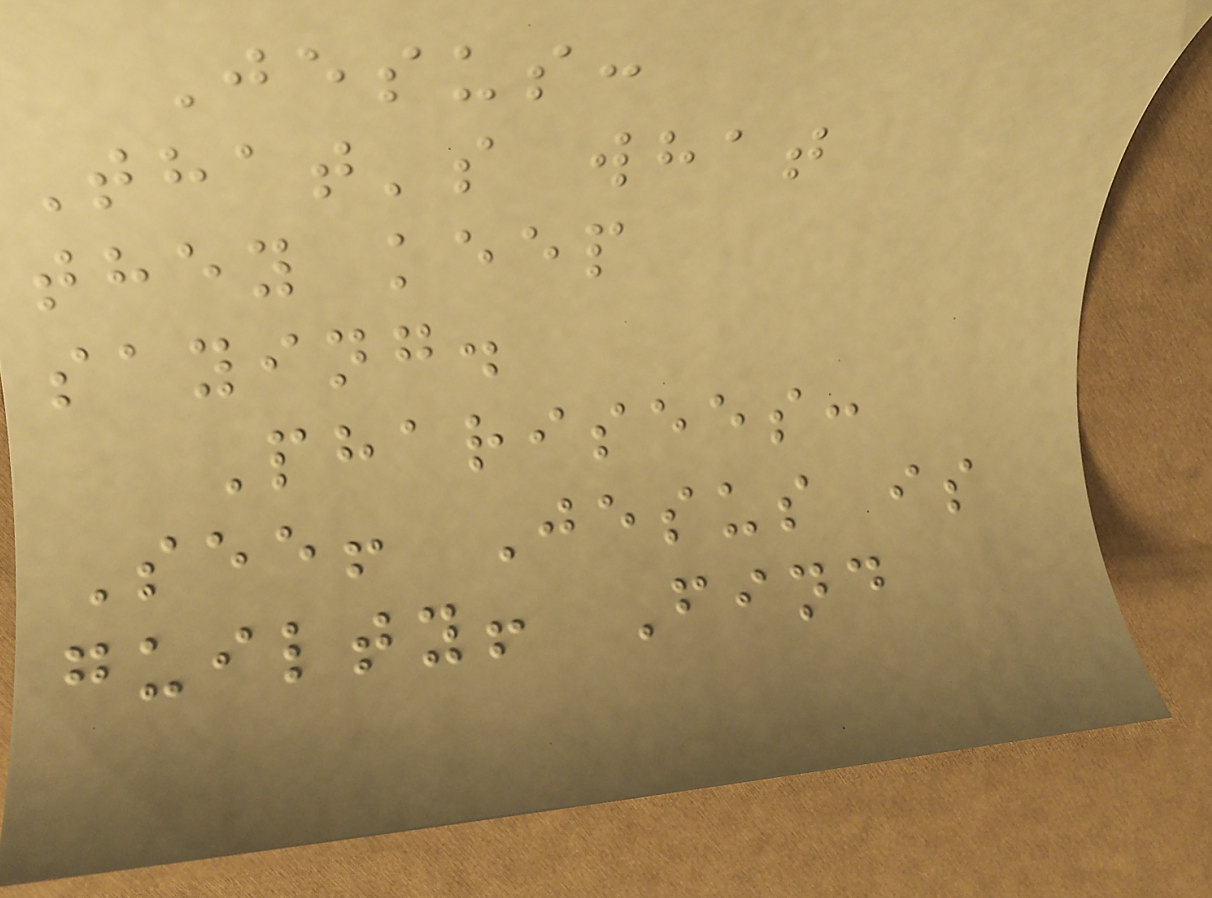Jesus:
That's what
they keep
saying.
Pharisees:
See! Jesus is
guilty! Find
